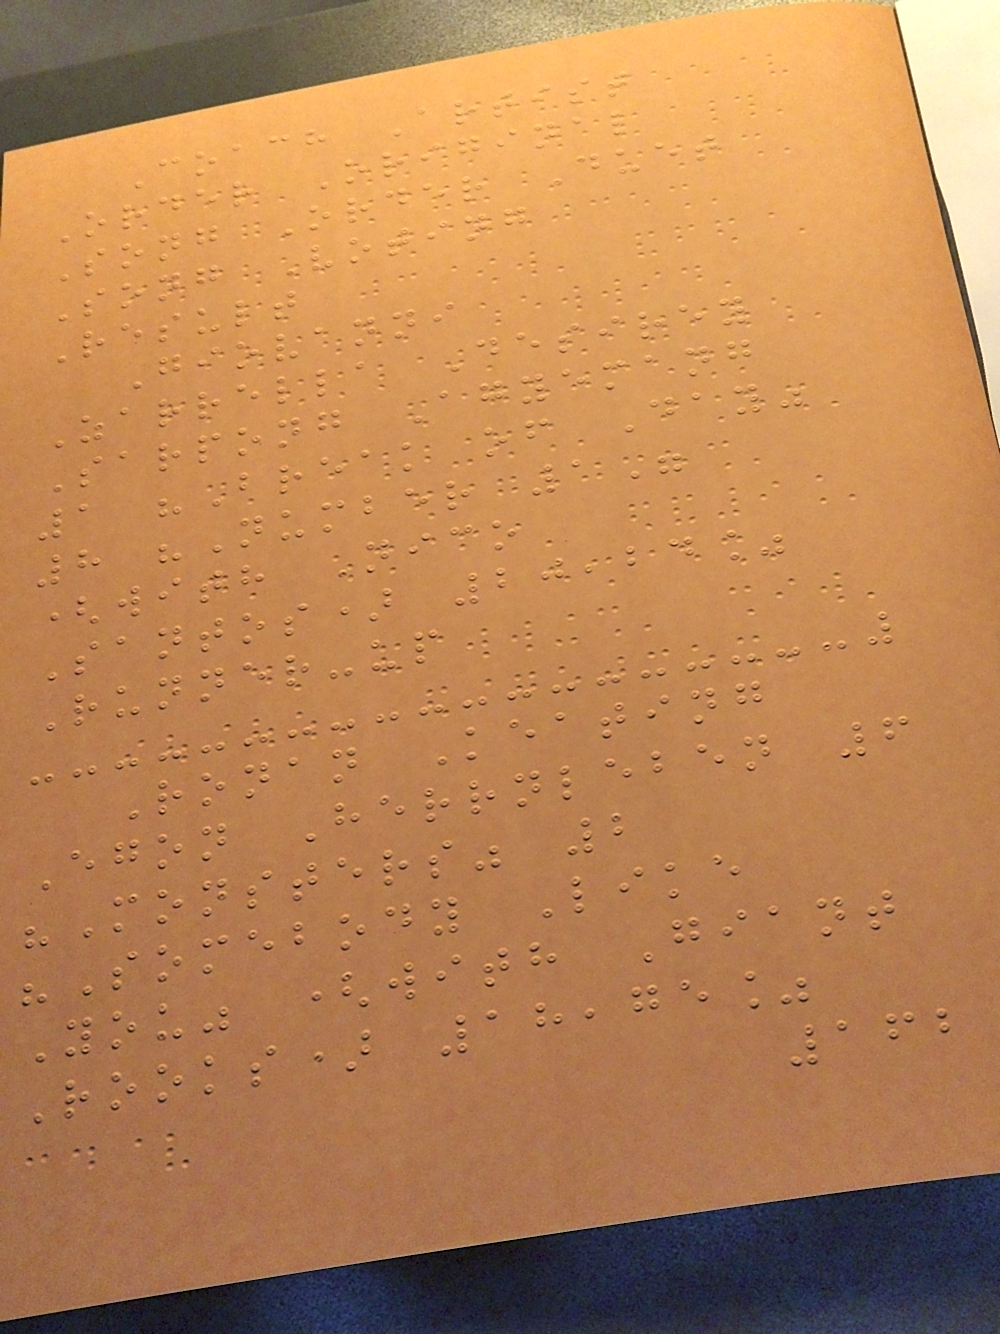Coach Artist
Order Original
Song Order Duet
Song Voting
Result
Giovanni
Zarrella Desirey
Sarpong Agyemang
1 "Break of Day"
8 "Number 1"
(with Nico
Santos) 20,24%
Runner-up
Ronan Keating
Egon Herrnleben 6
"Monsters" 2
"Somebody Like
You" (with Giant
Rooks) 18,75%
162
